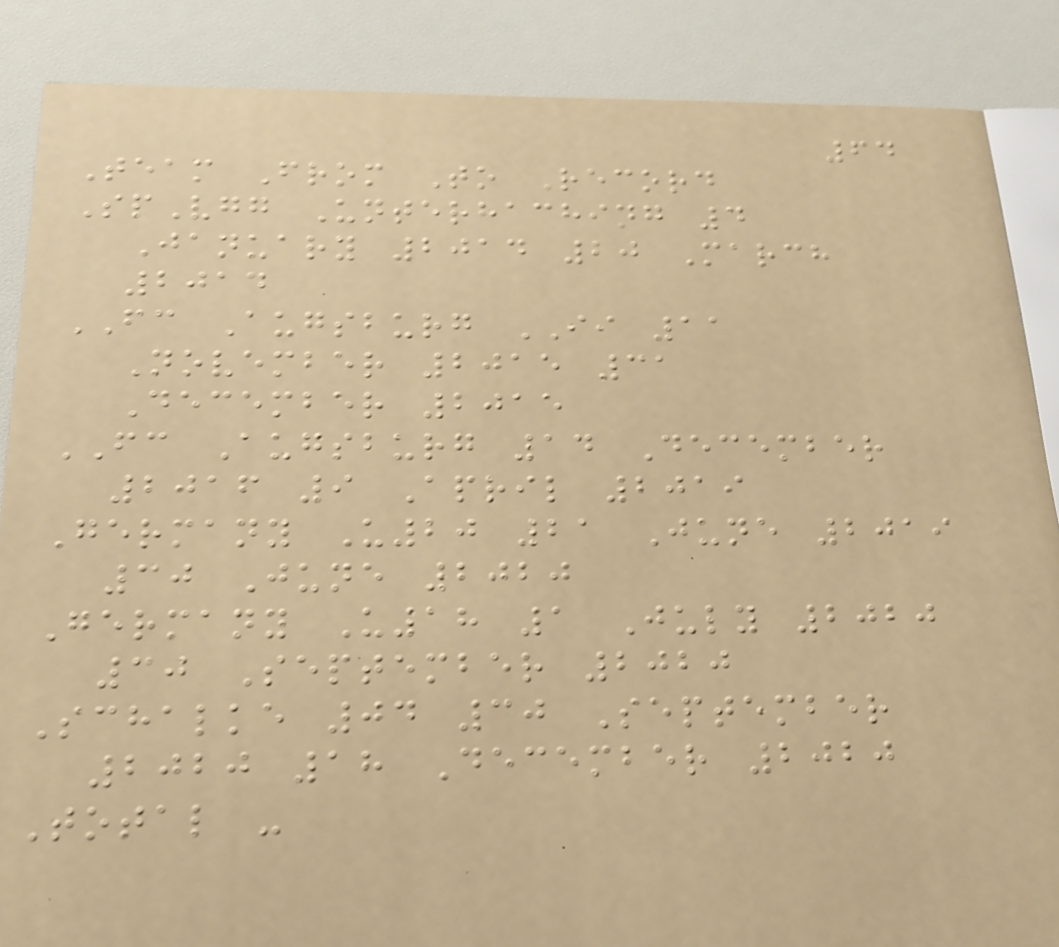64
Team From To Record
SpVgg Unterhaching 4
January 2014 20 March
2014
FC Augsburg II 11
November 2015 31
December 2015
FC Augsburg 14 December
2016 9 April 2019
Germany U20 21 June 2019
30 June 2020
Germany U18 1 July 2020
30 September 2020
Schalke 04 30 September
2020 18 December 2020
Total -
